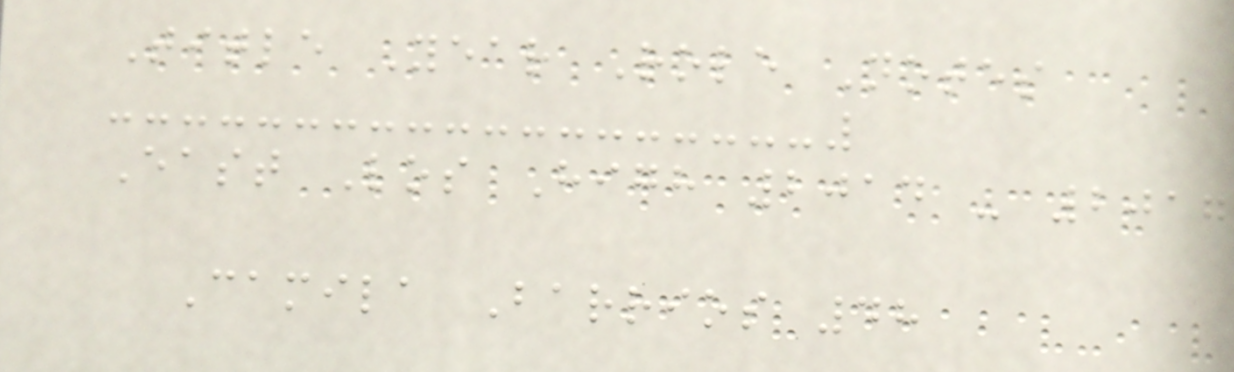Title Year Role Notes
East Los High 2014 - 2017
Camila Barrios 48
